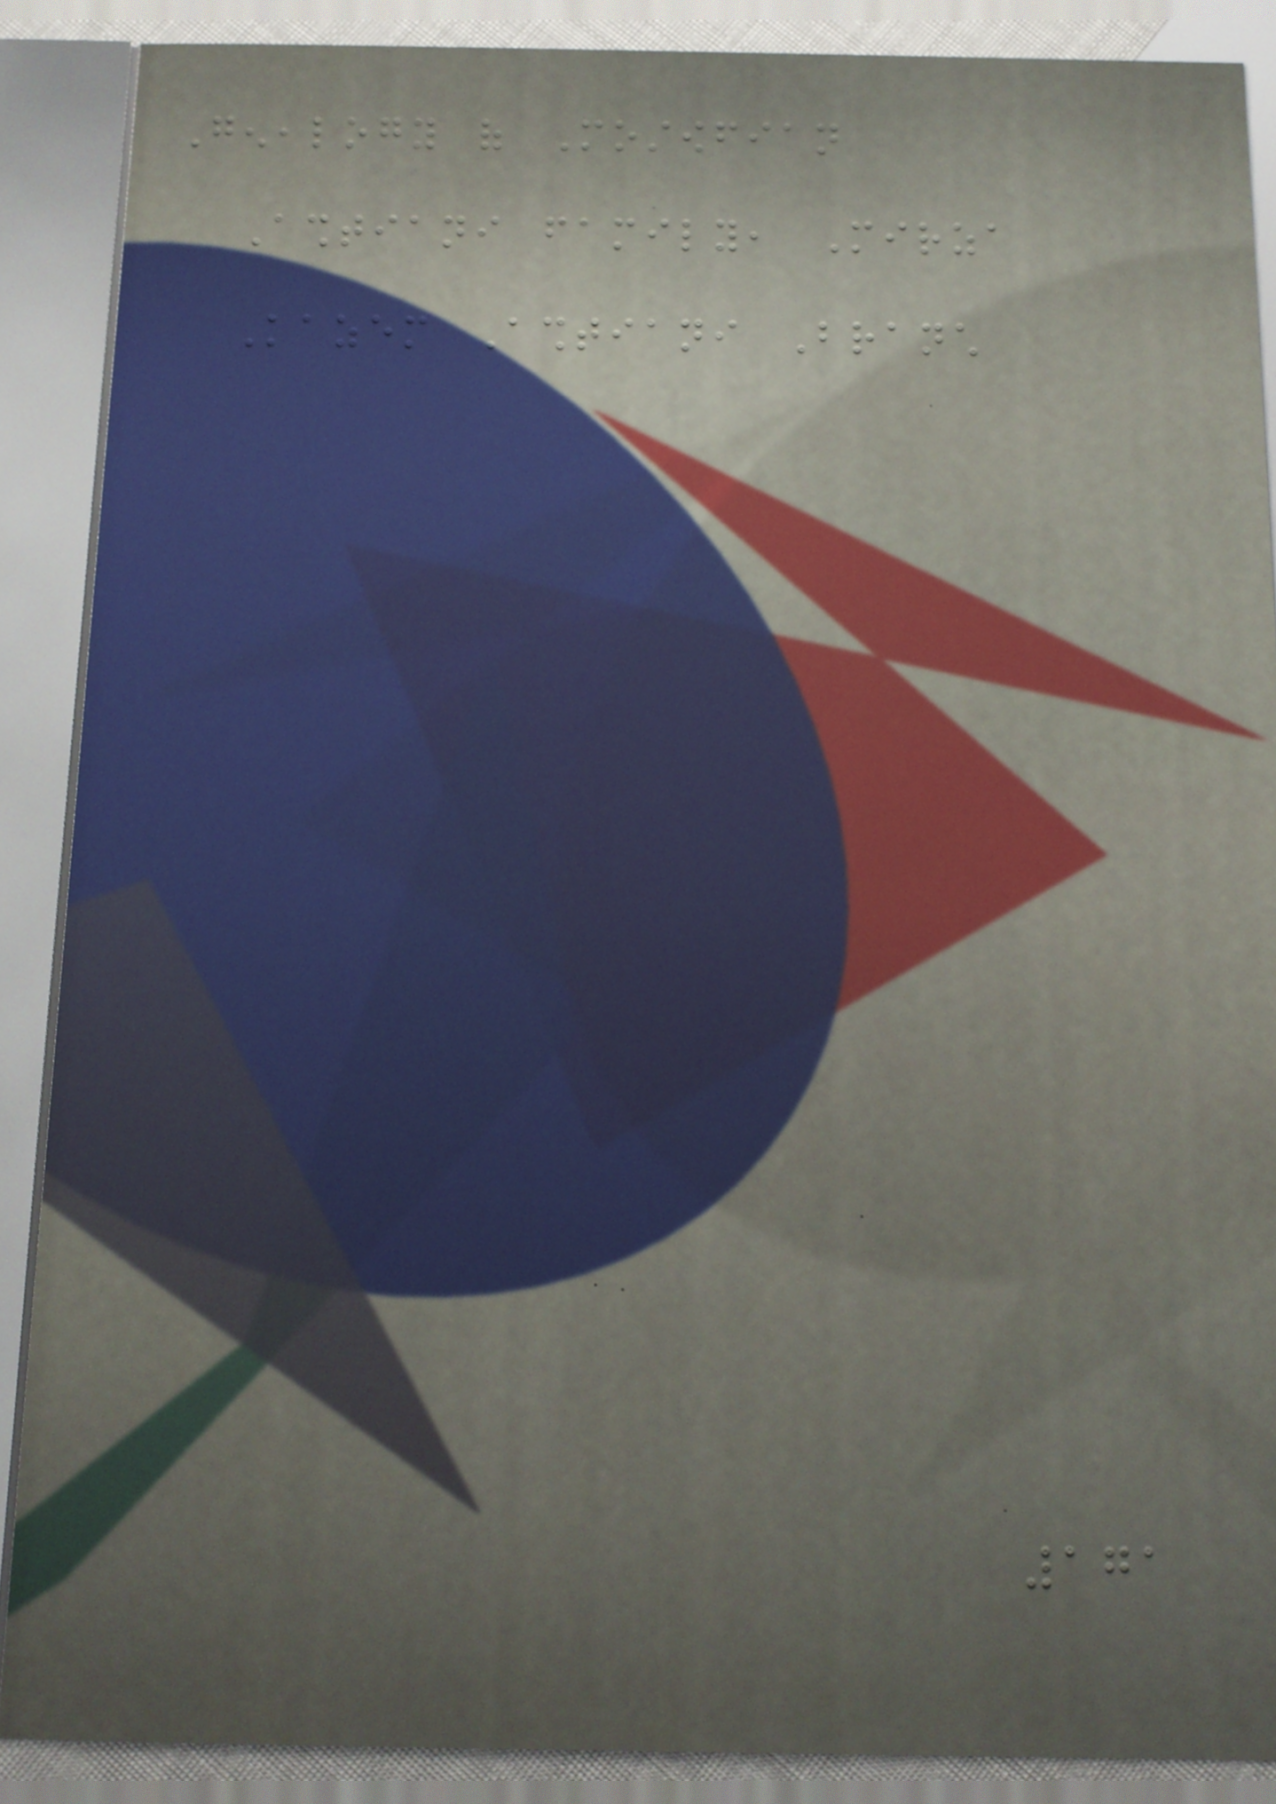Genealogy of Mostowfian
Ashtiani family, Mirza
Kazem Ashtiani Branch
171
